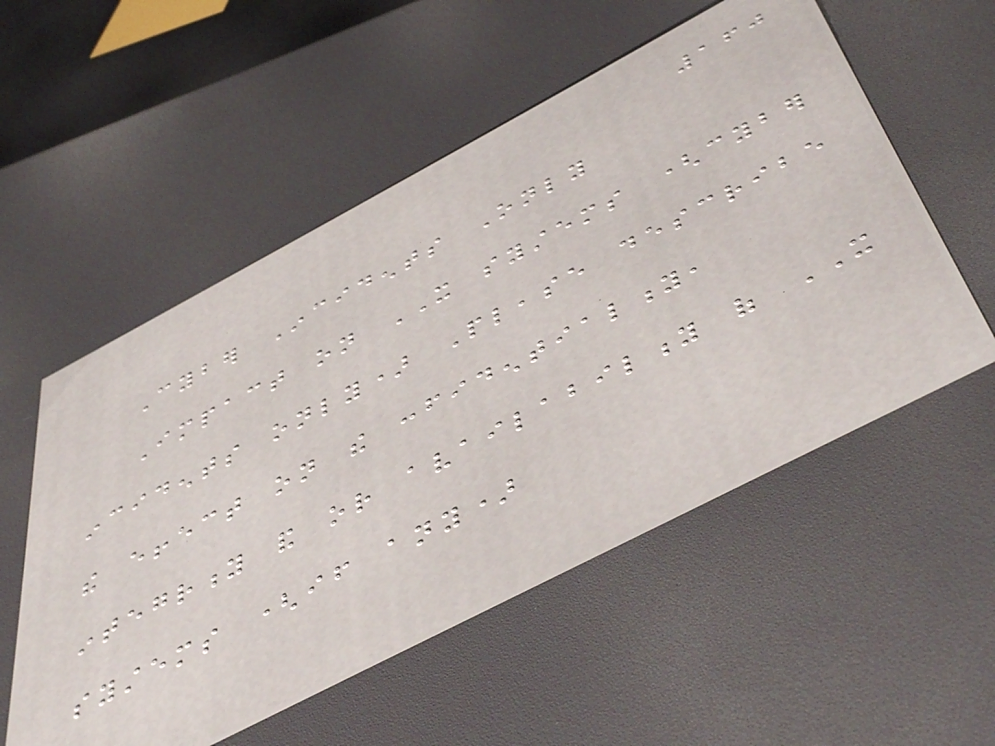160
Cyber Incidents Only
Impact on IT systems (cyber
incidents only) Please describe
the effect on the confidentiality,
integrity and or availability of IT
systems (if any)
